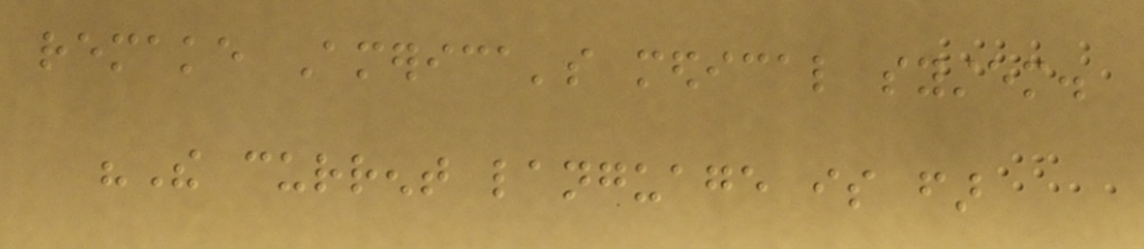remake America's medical system.
"The current language is far
